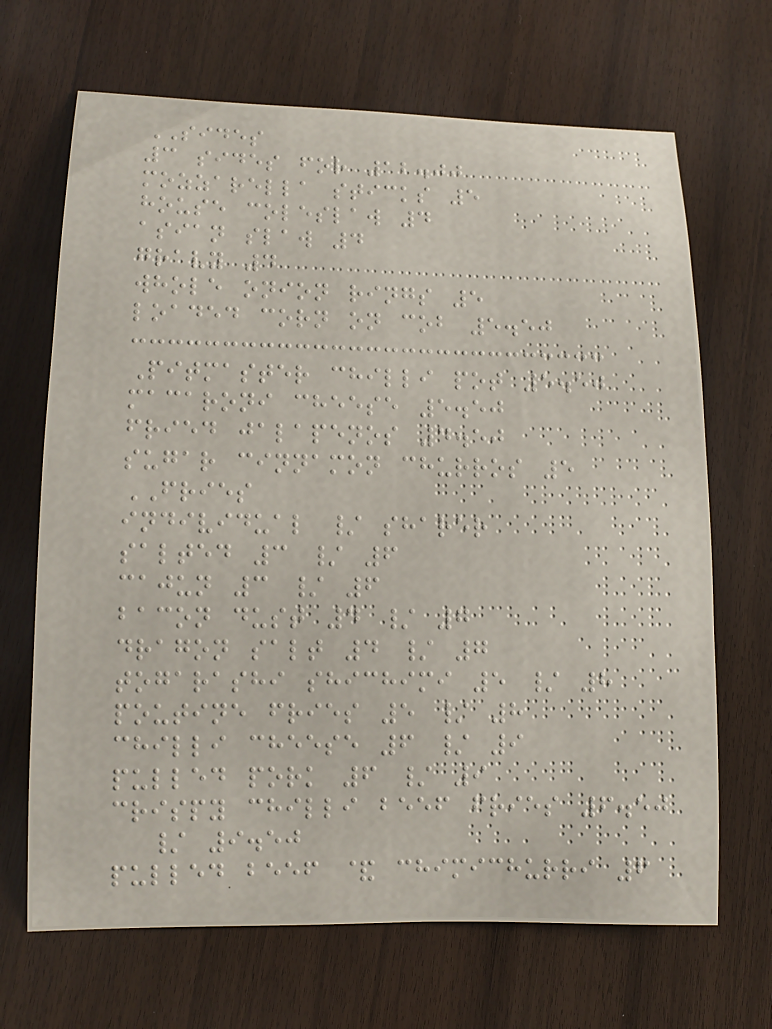SIDES
3 sides for 12.00
mozzarella sticks 5
house coleslaw 4
asian slaw 4
gravy 4
whole onion rings 5
loaded corn on cob 5.50
Pitmaster chilli pot 5.50
macaroni cheese 5.50
fried jalapenos 4.50
sugar cinnamon churros 5
FRIES
individual / sharer
salted 3 / 6
cajun 3 / 6
bacon dust 4 / 7
dragon salt 4 / 7
togarashi shichimi 5 / 8
poutine fries 5 / 8
chilli cheese 6 / 9
pulled pork 6 / 9
crispy chilli beef fries 6.50
/ 9.50
pulled beef & chimichurri 6
